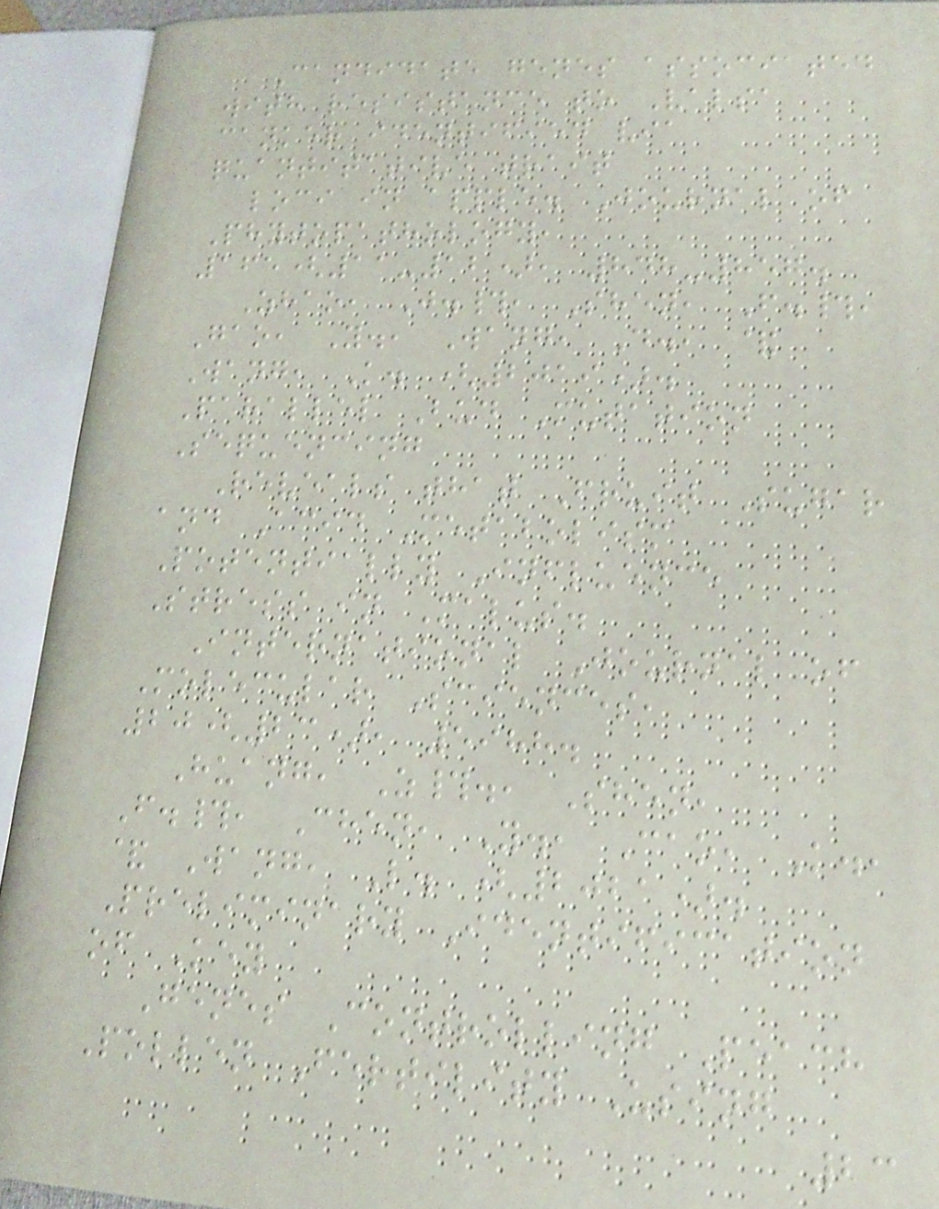Candidate genes associated
with resistance to Valsa
canker identified via
quantitative trait
loci in apple. Journal of
Phytopathology,
165(11-12), 848-857.
Zhao, J.#, Shen, F.#,
Gao, Y., Wang, D., &
Wang, K. (2019).
Parallel Bud Mutation
Sequencing
Reveals that Fruit Sugar
and Acid Metabolism
Potentially Influence
Stress in Malus.
International Journal of
Molecular Sciences,
20(23), 5988.
Huang, Z#., Shen,
F.#, Chen, Y., Cao, K.,
& Wang, L. (2021).
Preliminary Identification
of Key
Genes Controlling Peach
Pollen Fertility Using
23
